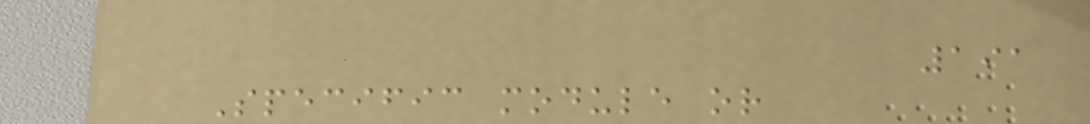191
Specific module or
